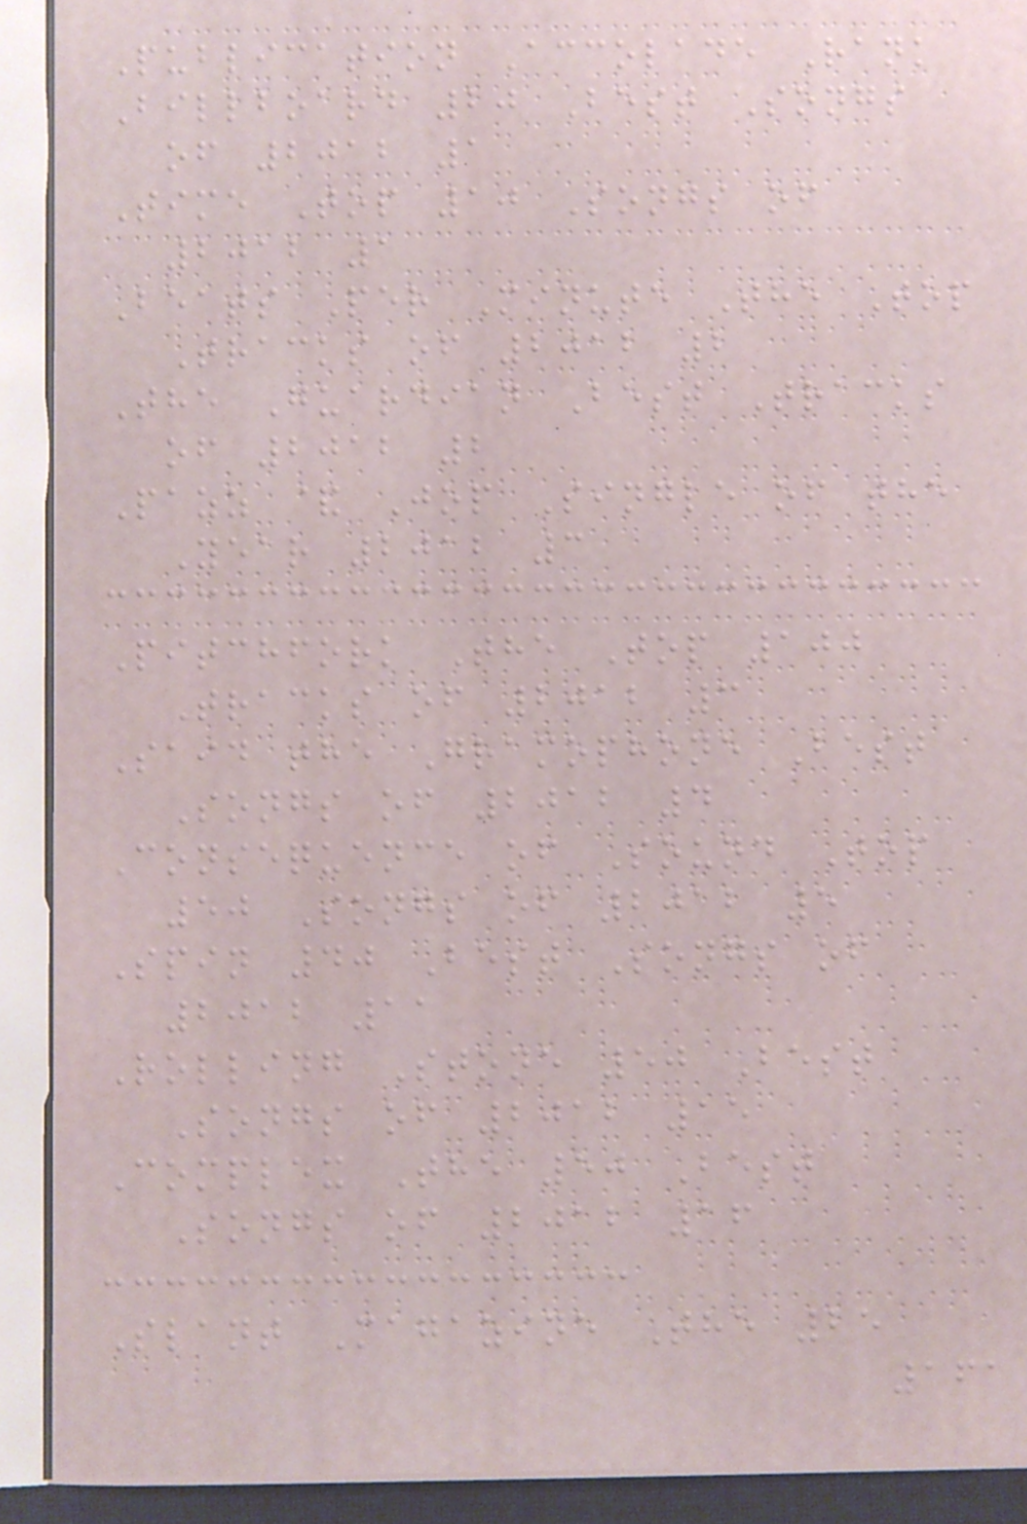Publication Accolade Rank
Billboard 20 Best Songs
of 2012 1
Time Top 10 Songs of
2012 1
Beats Per Minute The Top
Tracks of 2012 2
The Guardian Best Tracks
of 2012 2
Pazz & Jop Single of the
Year 2012 3
Pitchfork The Top 100
Tracks of 2012 3
Said the Gramophone Best
Songs of 2012 4
Consequence of Sound Top
50 Songs of 2012 5
Spin 40 Best Songs of
2012 11
Rolling Stone 50 Best
Songs of 2012 15
Complex The 50 Best
Songs of 2012 16
Slant Magazine The 25
161
